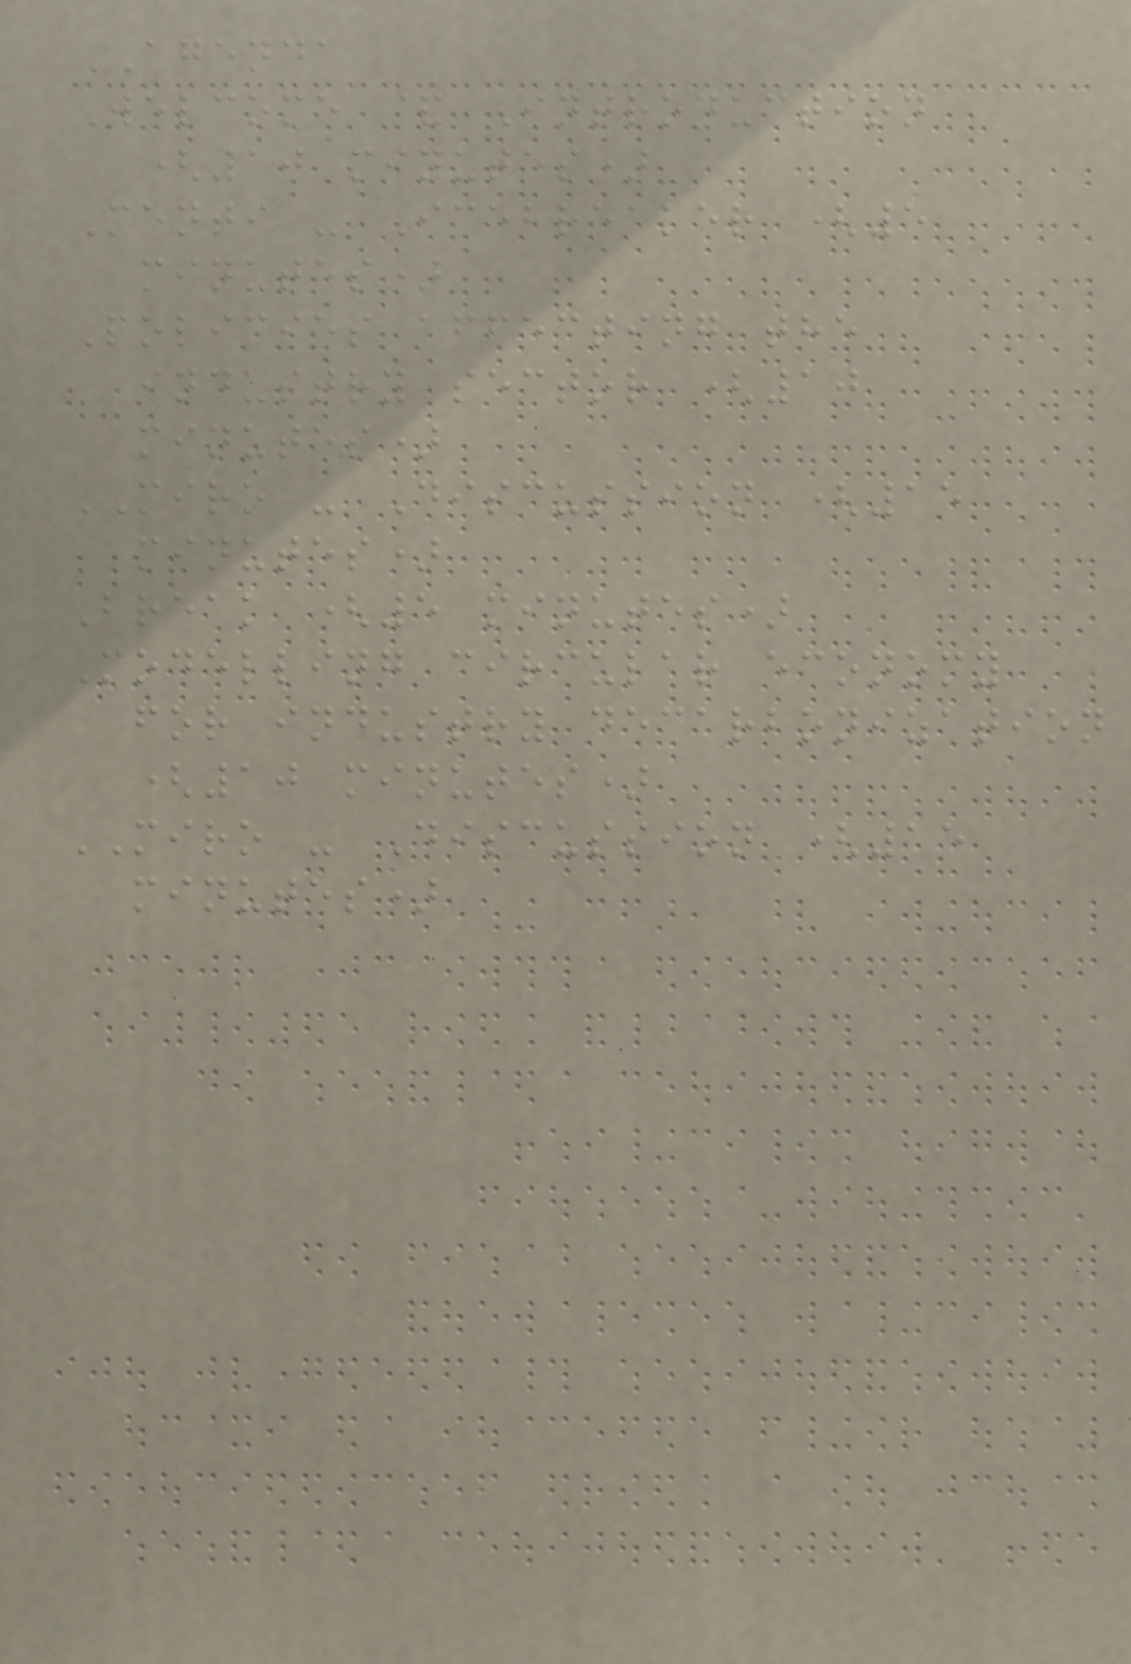AGENDA
Welcome & Introduction
(10 minutes)
Menti - Icebreaker (5
minutes)
Policies affecting the
industry sector (10
minutes)
MIRO - Discussion (15
minutes)
Break (5 minutes)
Modelling circular economy
for industry decarbonization
(10 minutes)
MIRO - Discussion (15
minutes)
